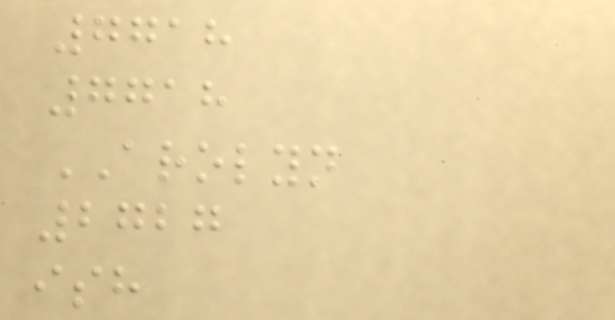7718
7718
AROLYN
2727
ish
